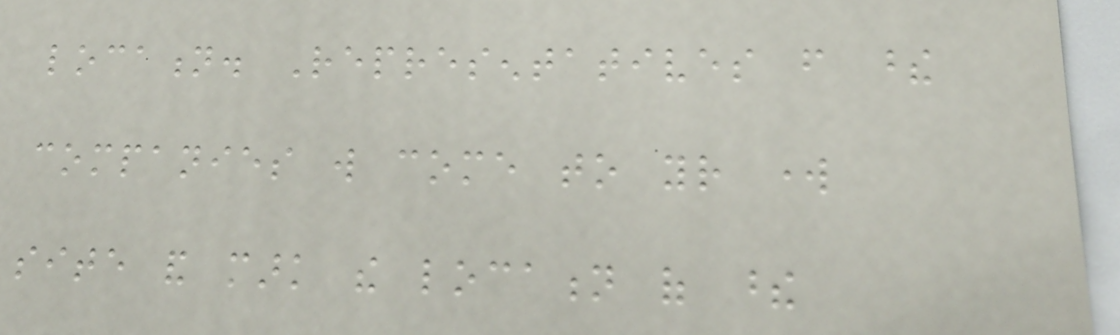location. Representatives from these
companies will come to your work
site and mark the location of these
